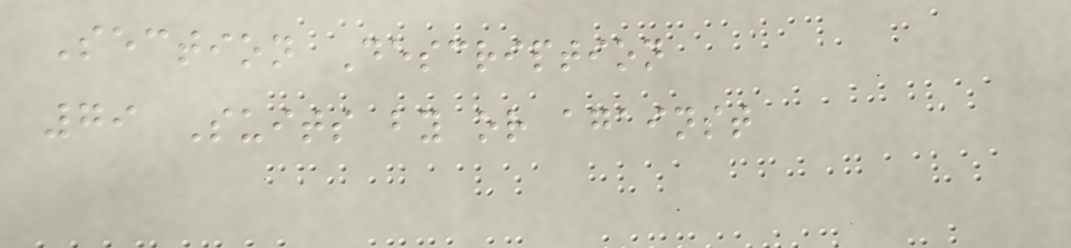Section Description
79 Suits by or against
